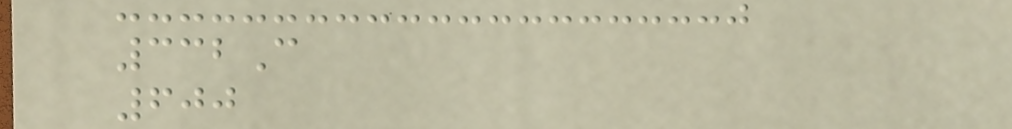332C
600
